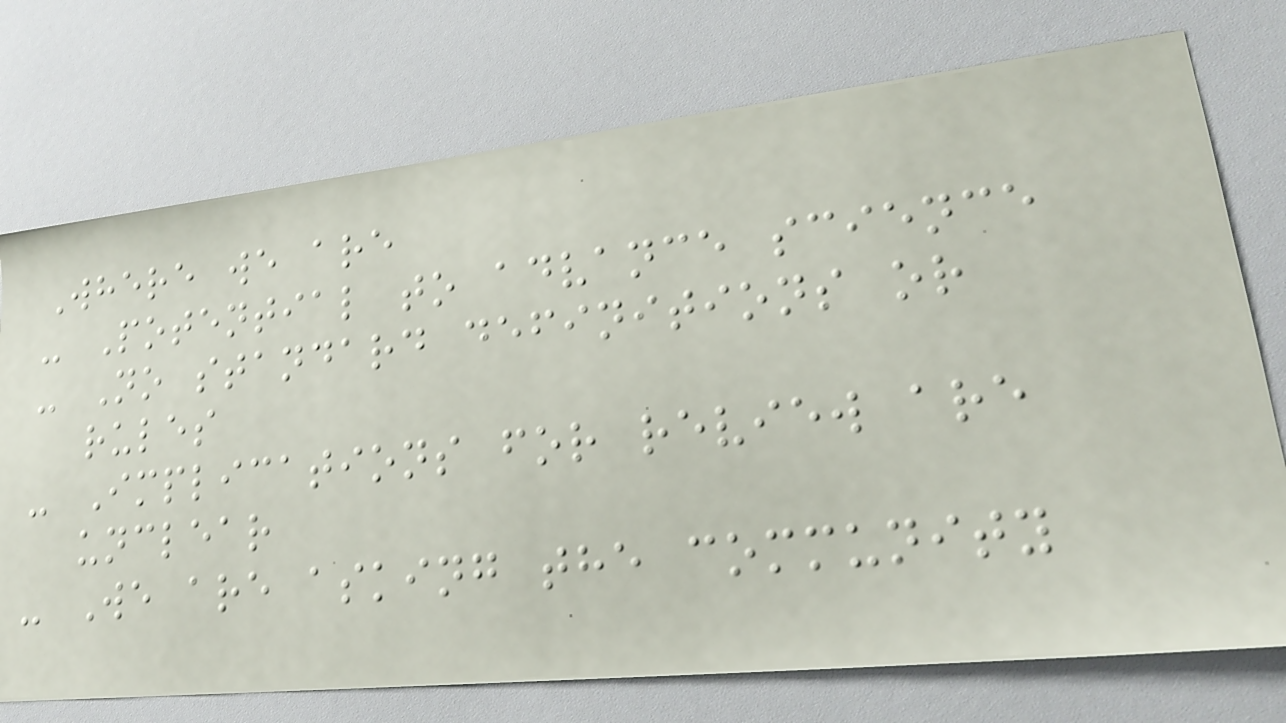Where we are
- Potential to advance science
- No standard definitions or
rules
- Implications for review are
unclear
- We are asking the community
